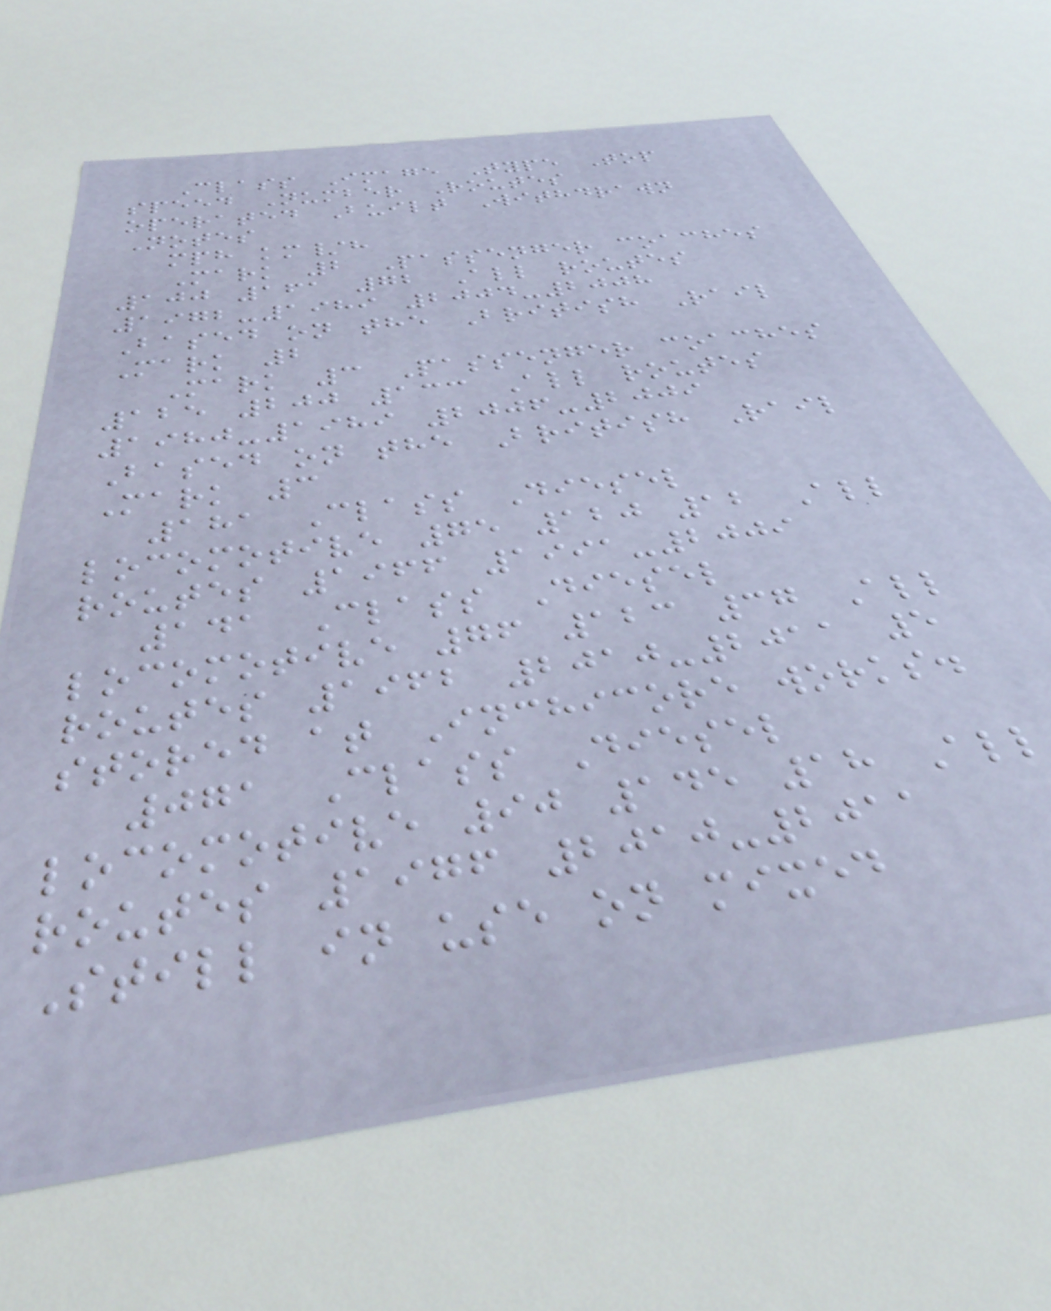Class Image Type Top
speed Number Routes
operated Built Withdrawn
Notes
mph km/h
Mark 2 Passenger coaches
100 161 72 All routes
1972-1989 2004-2008
Based on the British Rail
Mark 2
Mark 3 Passenger coaches
125 200 133 All routes
1980-1989 2006-2009
Based on the British Rail
Mark 3
181 Class Diesel
locomotive 75 120 12 All
routes 1966 1991-2009
141 Class Diesel
locomotive 76 123 37 All
routes 1962 2010-2011 5
stored at Inchicore works.
071 Class Diesel
locomotive 90 145 18 All
routes 1976 2010-2011
Still in use on mixed
